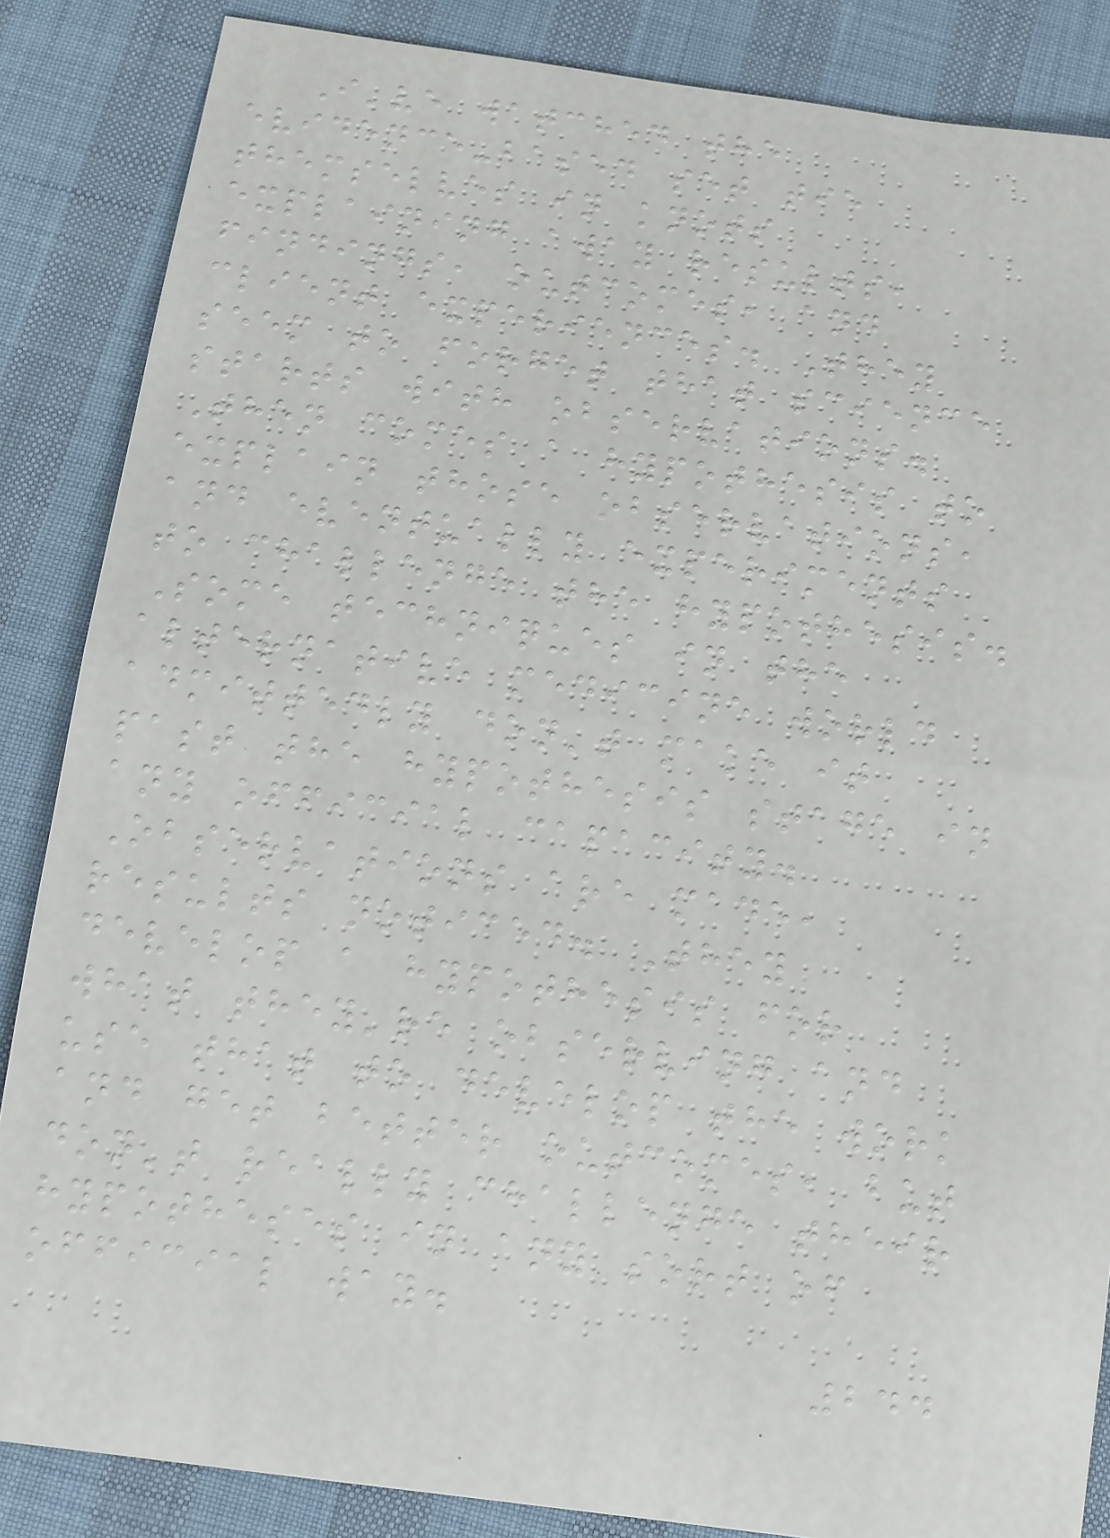I've watched the
evidence-based set tie
themselves in knots
explaining away results,
findings, outcomes, and
client experiences. They
seem to forget that science
starts with observations.
Then comes a hypothesis to
explain those observations,
and eventually experiments
to challenge the hypothesis.
Some techniques in the
alternative medicine world
admittedly don't make it
past the hypothesis stage in
any official capacity.
Observations are made,
results noticed. They
develop a hypothesis for
what they're observing and
use that to develop the work
and get better outcomes, but
don't really challenge their
hypotheses in any sort of
official way.
244
